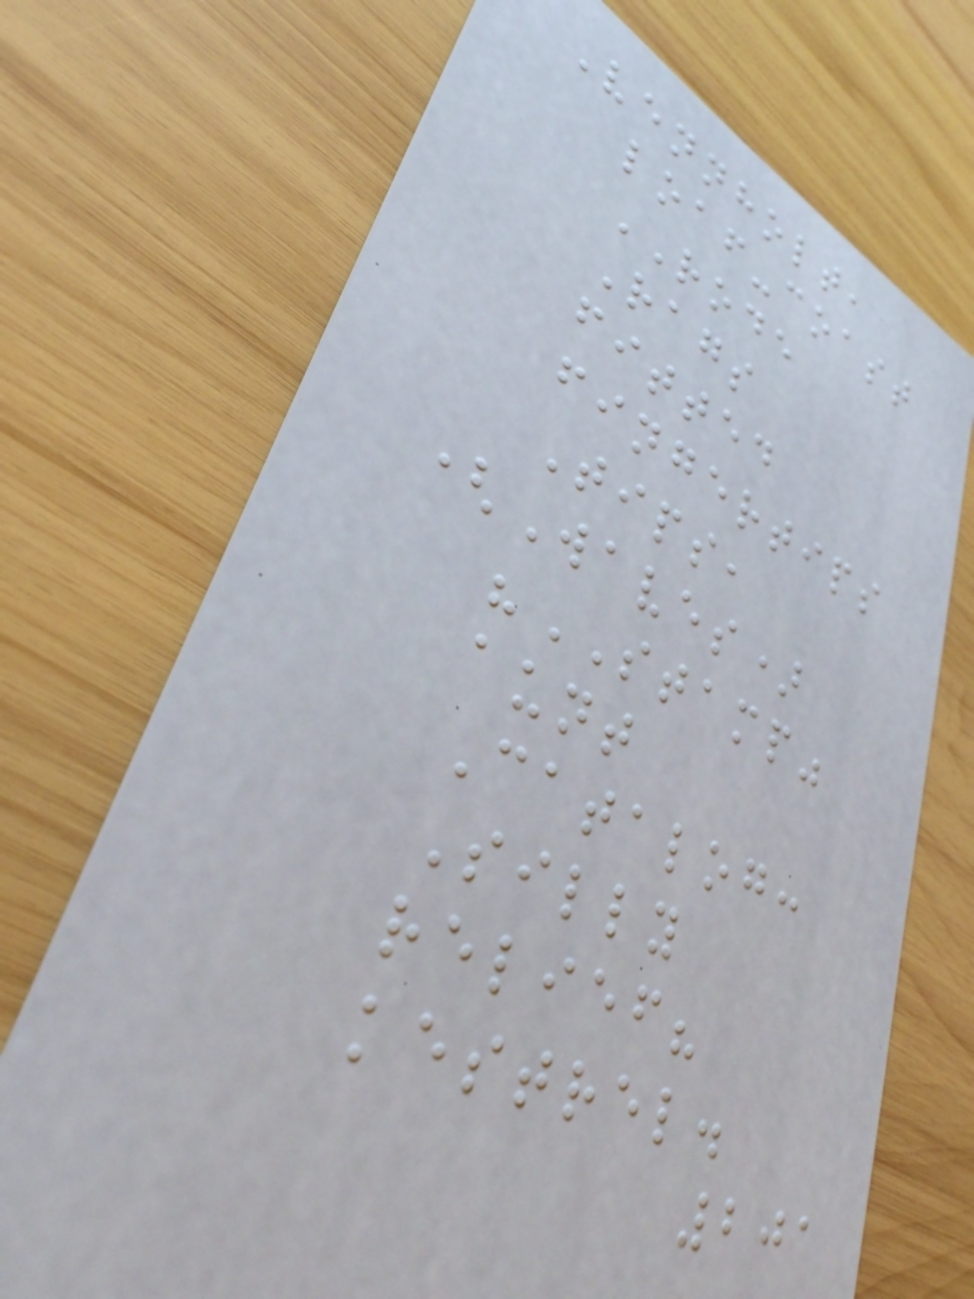Vennholt,
loaf-coast
RODE
Rags
fitted
fingertips
Tips,
(Waves)
"STAMP"
aunt
Catalog:
Silly
relief?
kestrel.
201
